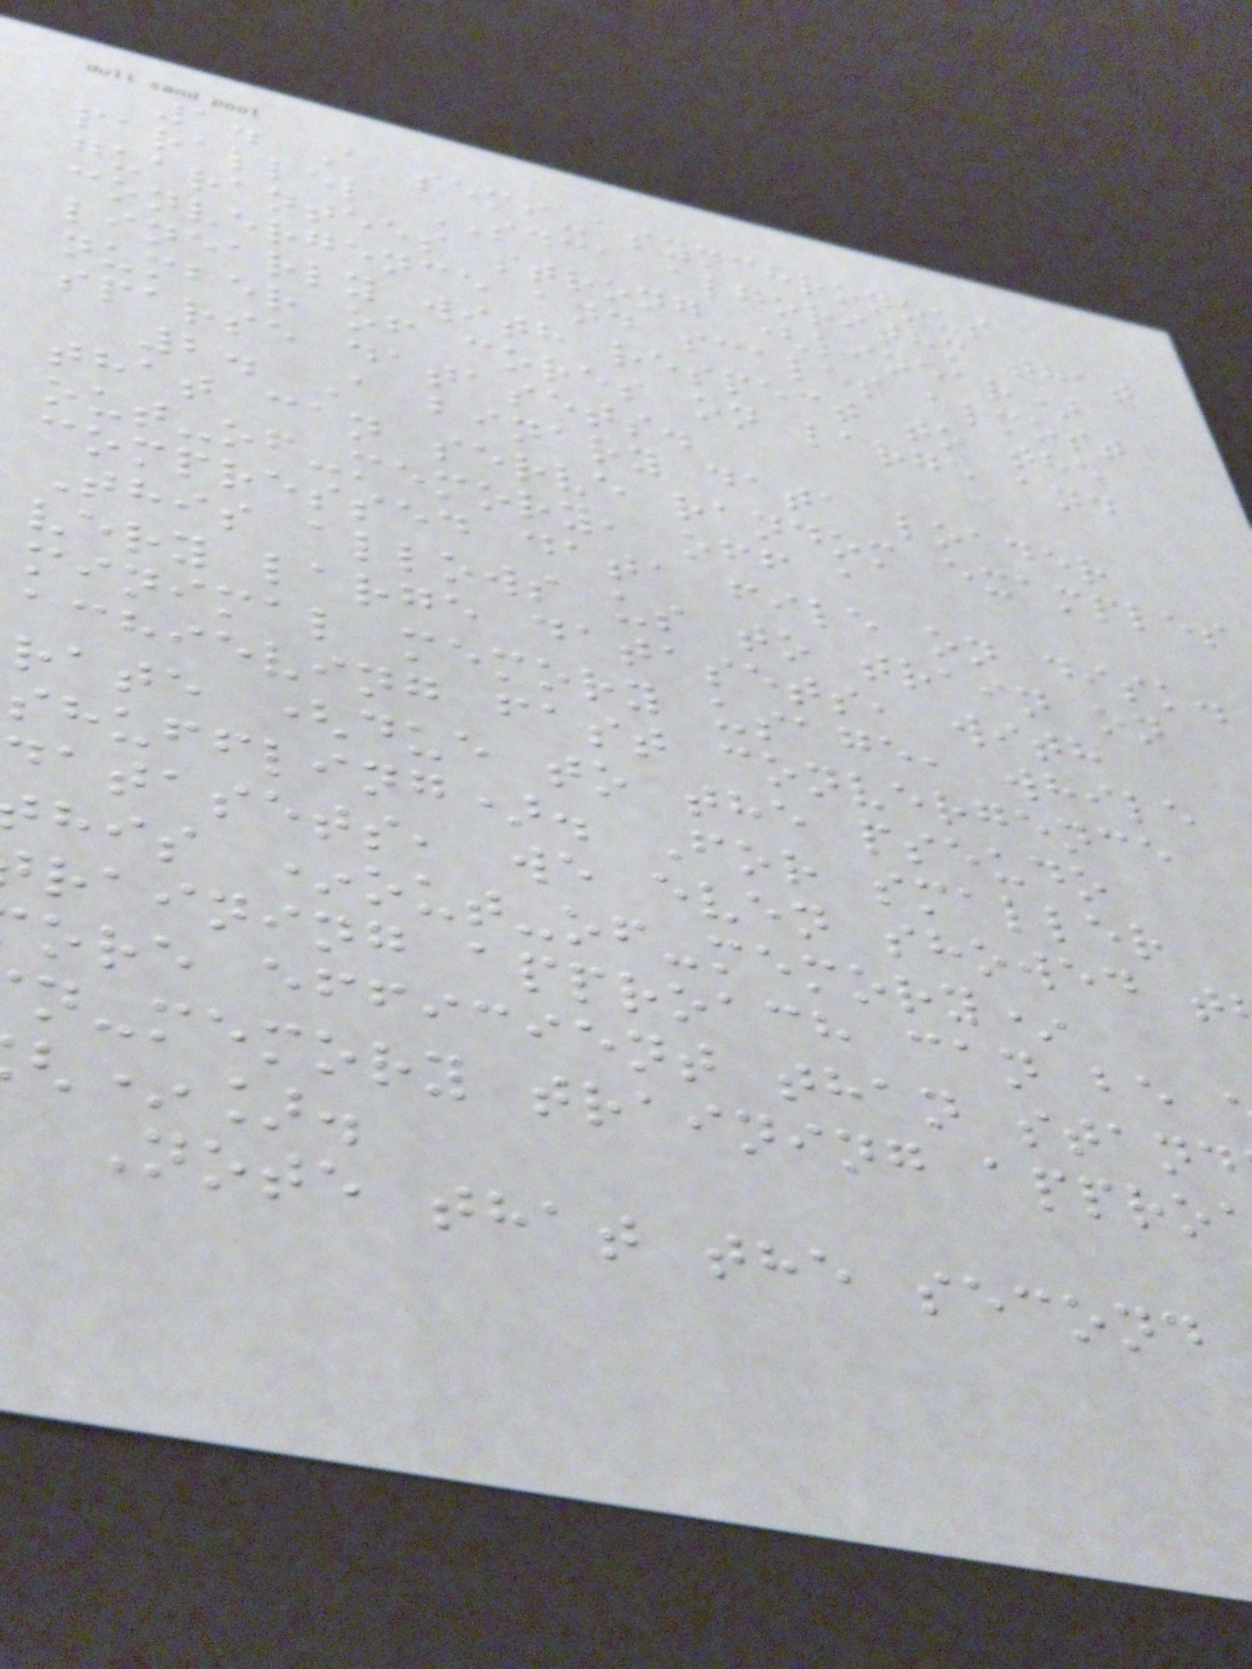1. A semi-asynchronous
parallel SDCA algorithm that
guarantees strong (linear)
convergence and scales almost
linearly with respect to the
number of cores on large and
sparse datasets.
2. A binary data loader
that can serve random examples
out-of-memory, off a
compressed data file on disk.
This allows us to train on
very large datasets, with
minimal memory usage, while
achieving fast convergence
rate (due to the pseudo
shuffling). For smaller
datasets, we even showed t
his *out-of-memory*
raining approach can be
ore efficient than stand
n-memory training appro
*].
Note that the second
